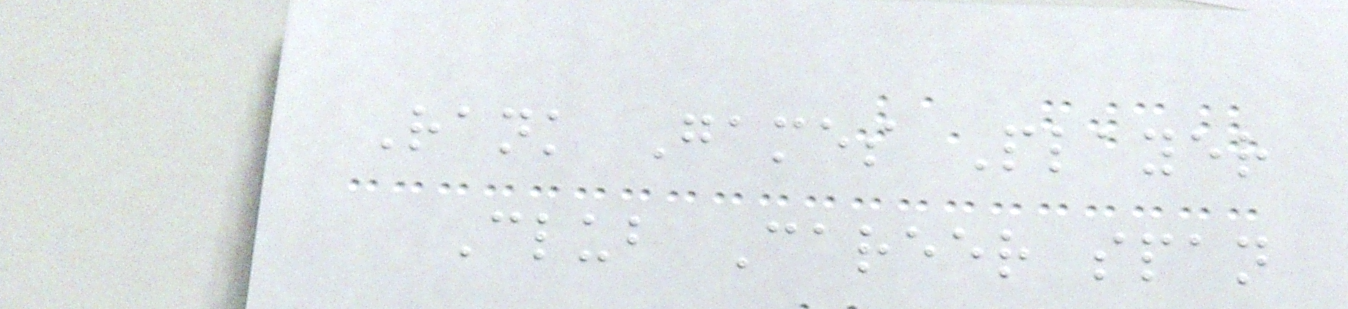Rank Games Player
Club Career span
